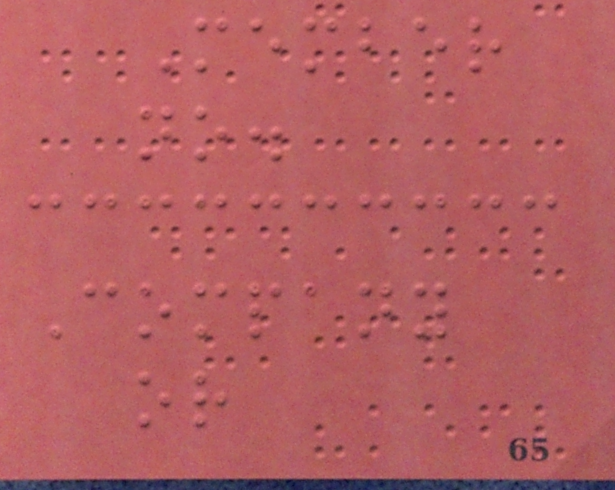Member
no.
Company
or
